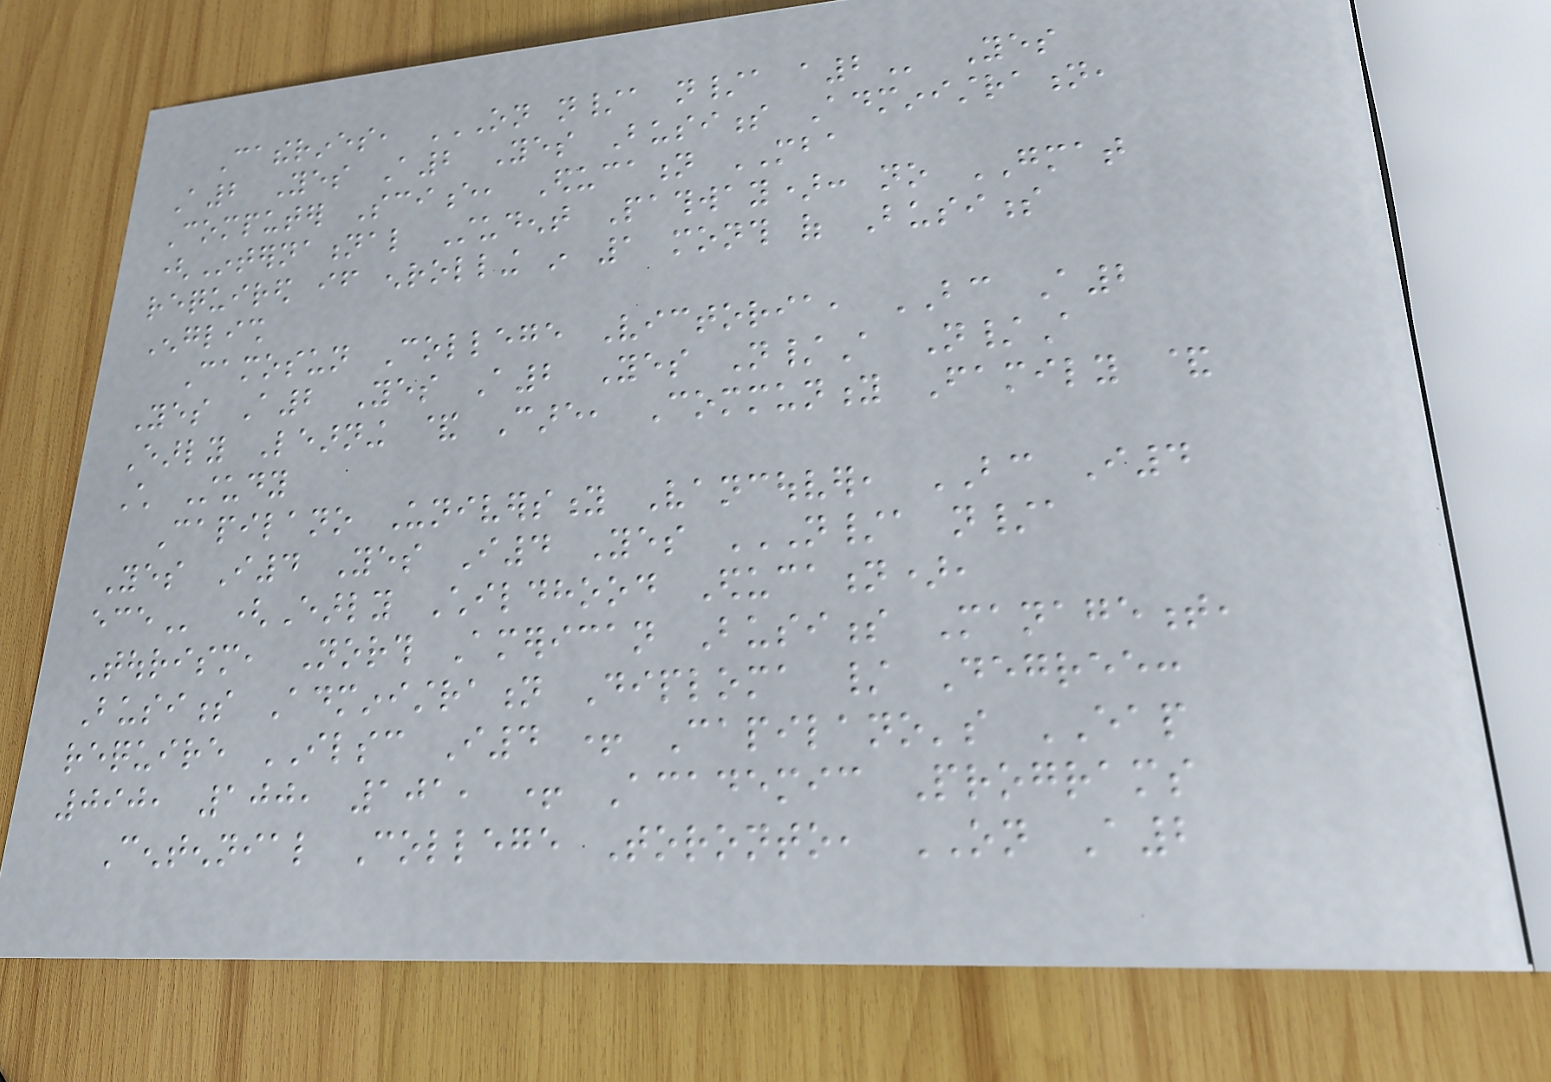Catherines, ON N/A N/A A2 Yes
A2 Yes A2 Yes Business Administration,
Computer Science, Education MBA
(International Student Pathway): no GMAT
required if enrolling in 1 month of Business
English
Camosun College Victoria, BC A2
Yes A2 Yes A2 Yes N/A N/A
Early Learning & Care, Community Family &
Child Study
Capilano University Vancouver, BC I4
Yes I4 Yes I4 Yes N/A N/A
ECE (Early Childhood Education),
Tourism, North American Business Management,
Business Administration Diploma / Degree:
require ILSC I4 + Capilano's EAP
090, 100, 101, + Academic Programs
Centennial College Toronto, ON A2
